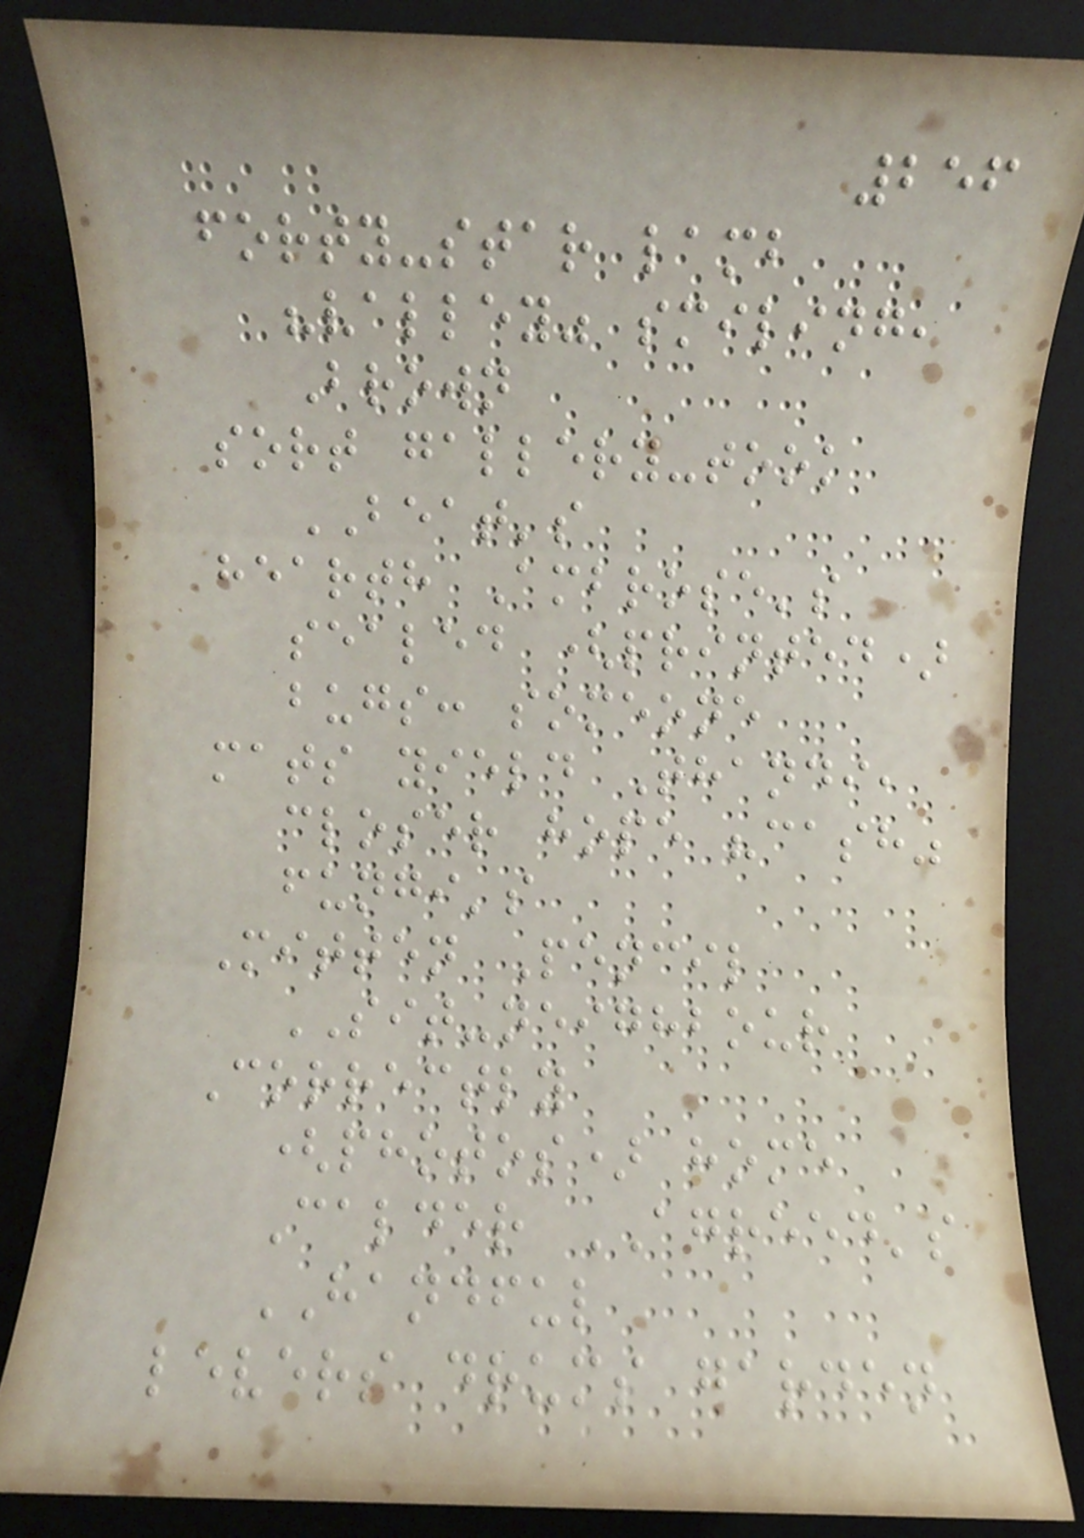256
forty-star lamb
"valley" smiling,
Brown
sort gallery-took
BEAT's
hearth Ambrose's
sealed (printed)
bugs: someone
mats yield Thandi,
closer hope "cash"
fungi's
Mitten Pencil
SIT-neighbour
Correctly
(photos) home
Calder AGREED's
HANDFUL
levers drums garden
